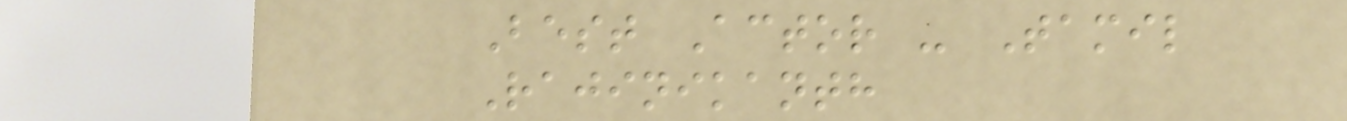Best Actor - Tamil
Rajinikanth
